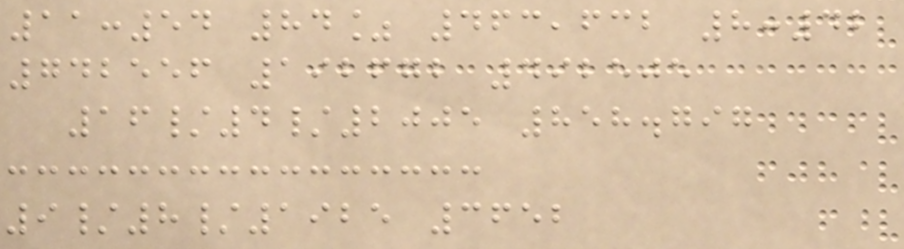11:54 84% 463,632 8:42
742556 192672 492505
16/4/2005 858.797
9/8/1925 3652
